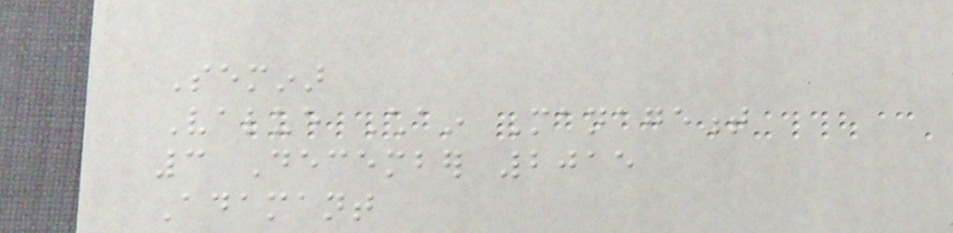Seminar
Value Chain Management
3 December 2015
Adamant
